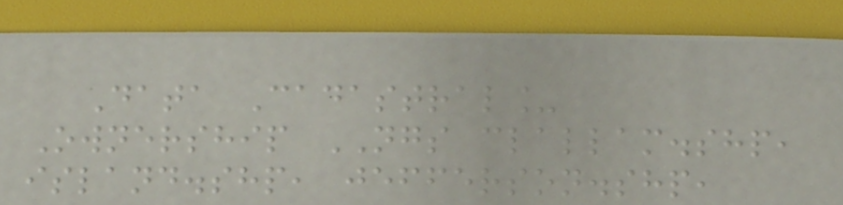Data Cadastral_
Ownership NGS clallam.shp,
island.shp, jefferson.shp,
